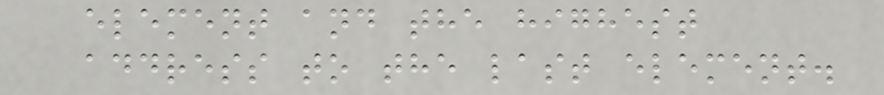element and the highest
address to the last element.
